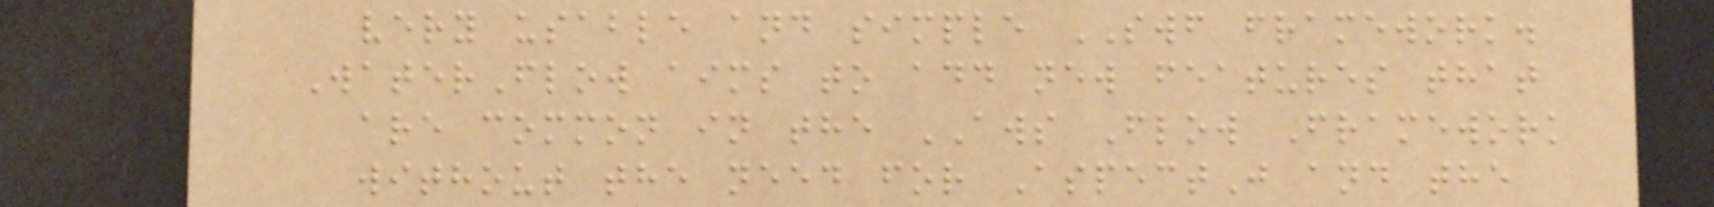very usable and simple SWF framework.
WaterFlow aims to add new features that
are common in the AWS Flow Framework
without the need for AspectJ and the
